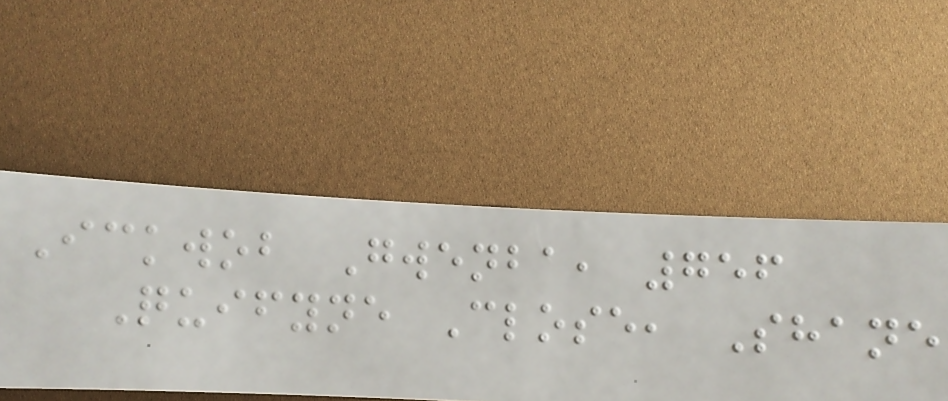Ickwob Gwenba, 756
Quifyne Close, Shane
